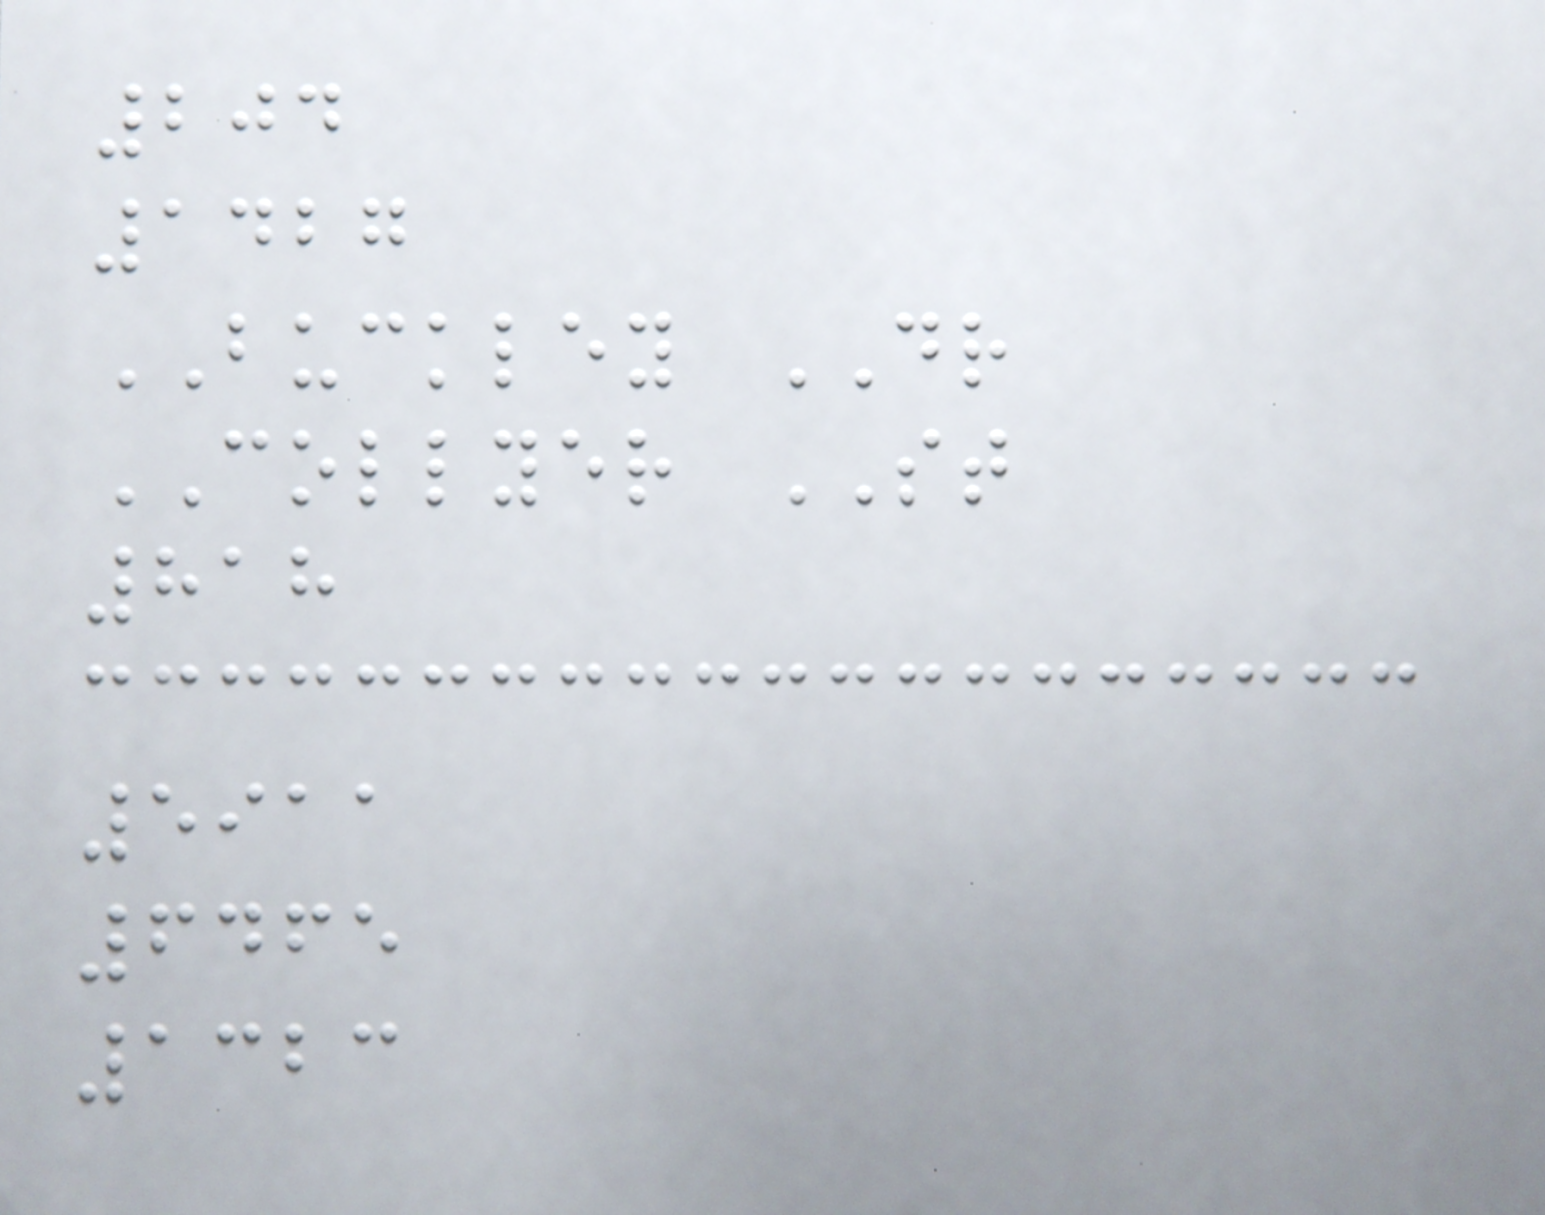204
1427
BUCKLEY DR
COLLYER ST
818
5911
6465
1323
